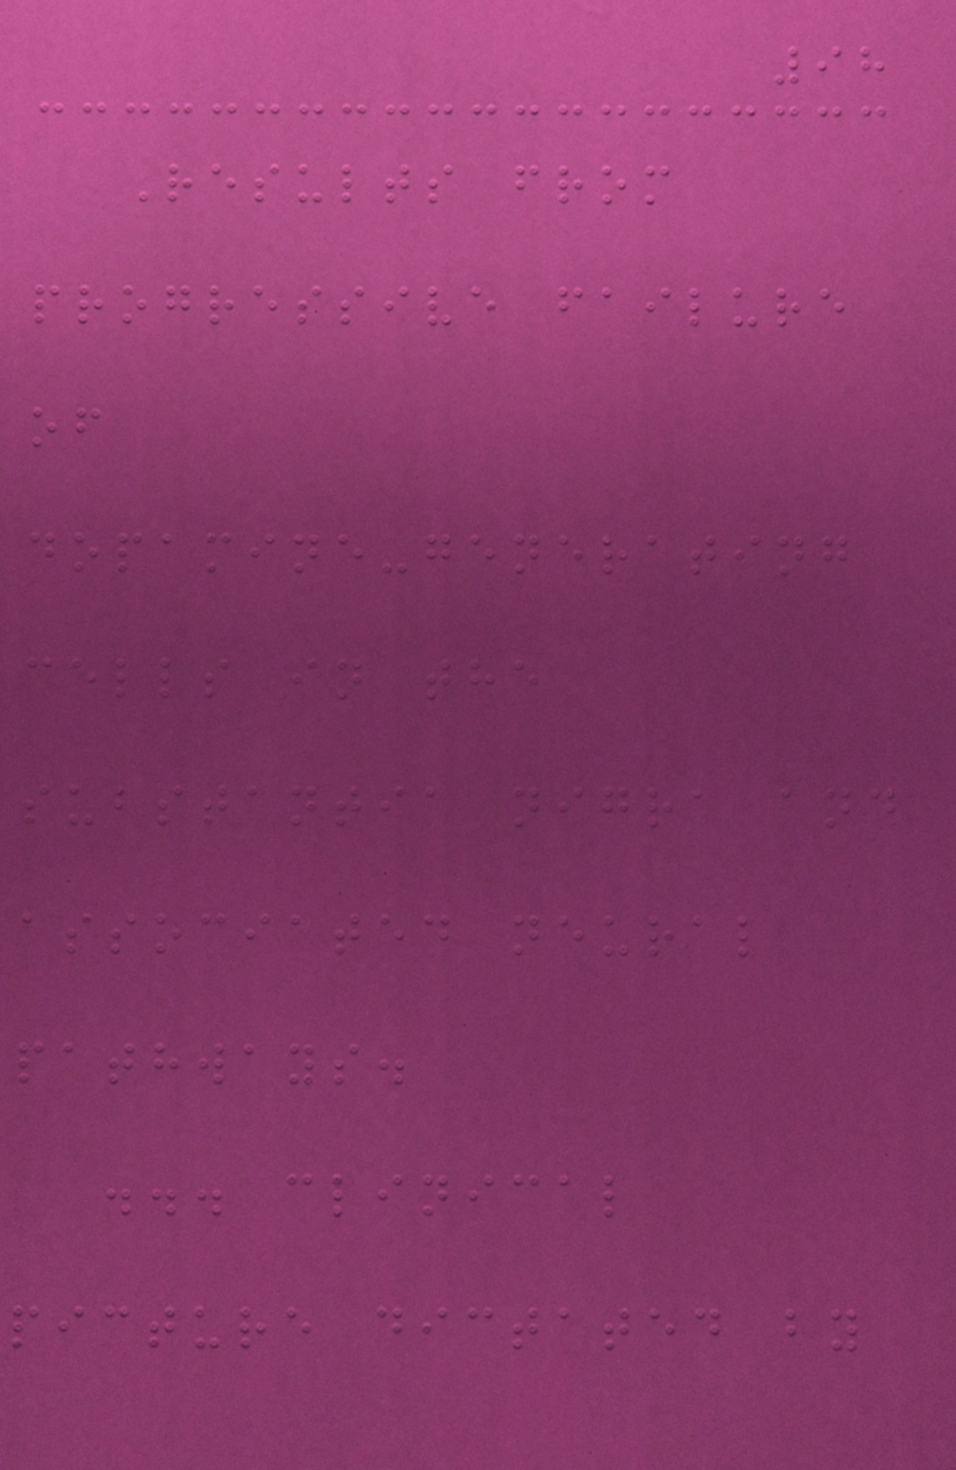98
Results from
progressive failure
of
dopamine-generating
cells in the
substantia nigra and
associated neural
pathways.
... clinical
picture dictated by
